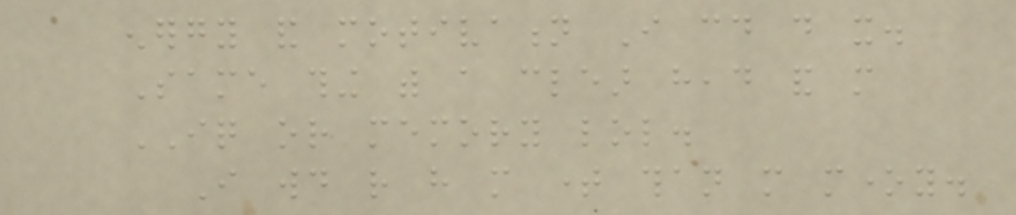energy and motivation I could do it.
Same thing with a clear head and more
IQ or memory lol.
I would rather have more time than more money.
